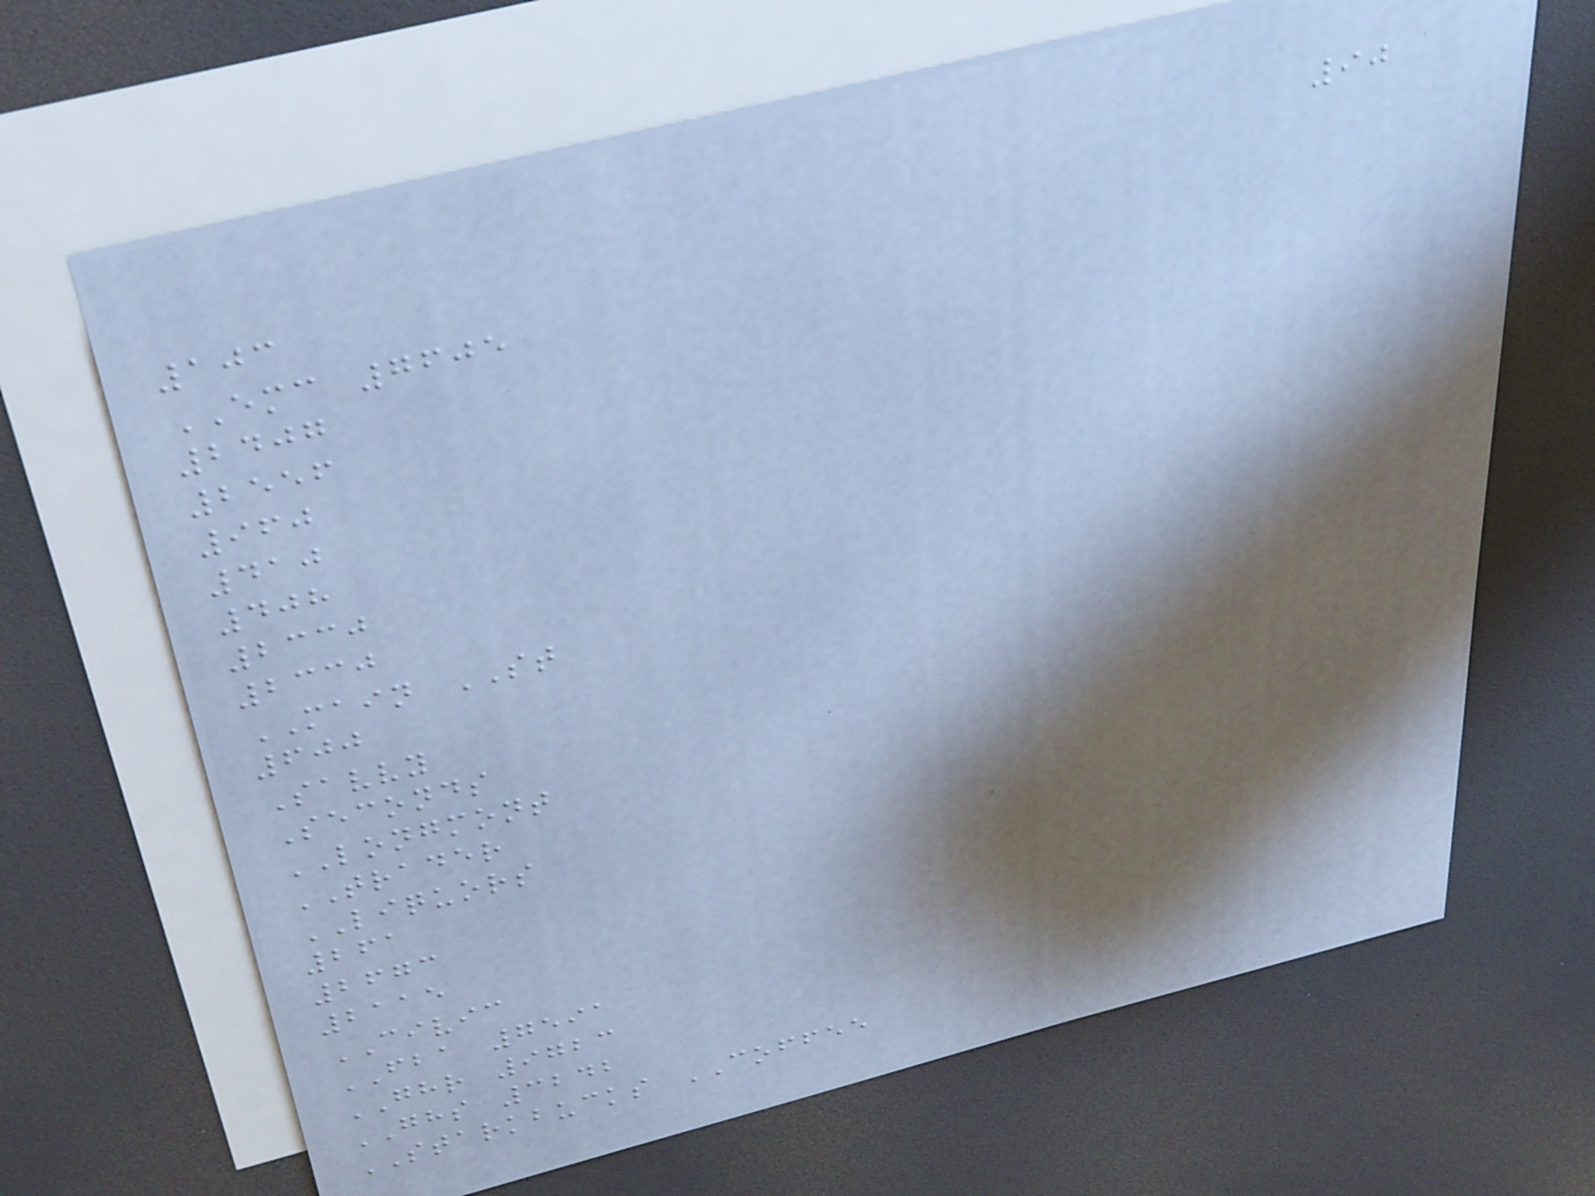90
103
EMC 7605
2407
2556
960
410
408
2330
2330
MAIN ST
600
Savvy
Seconds
LONGMONT
TRADER
LIQUORS
261
2673
2115
CIVIC
FBA 7591
GHR 9723
GHS 3242
STARKBUCKS COFFEE
